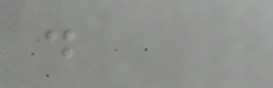.
